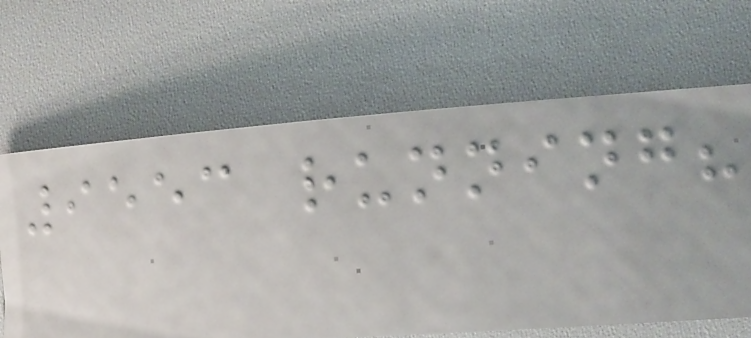9553 running?
